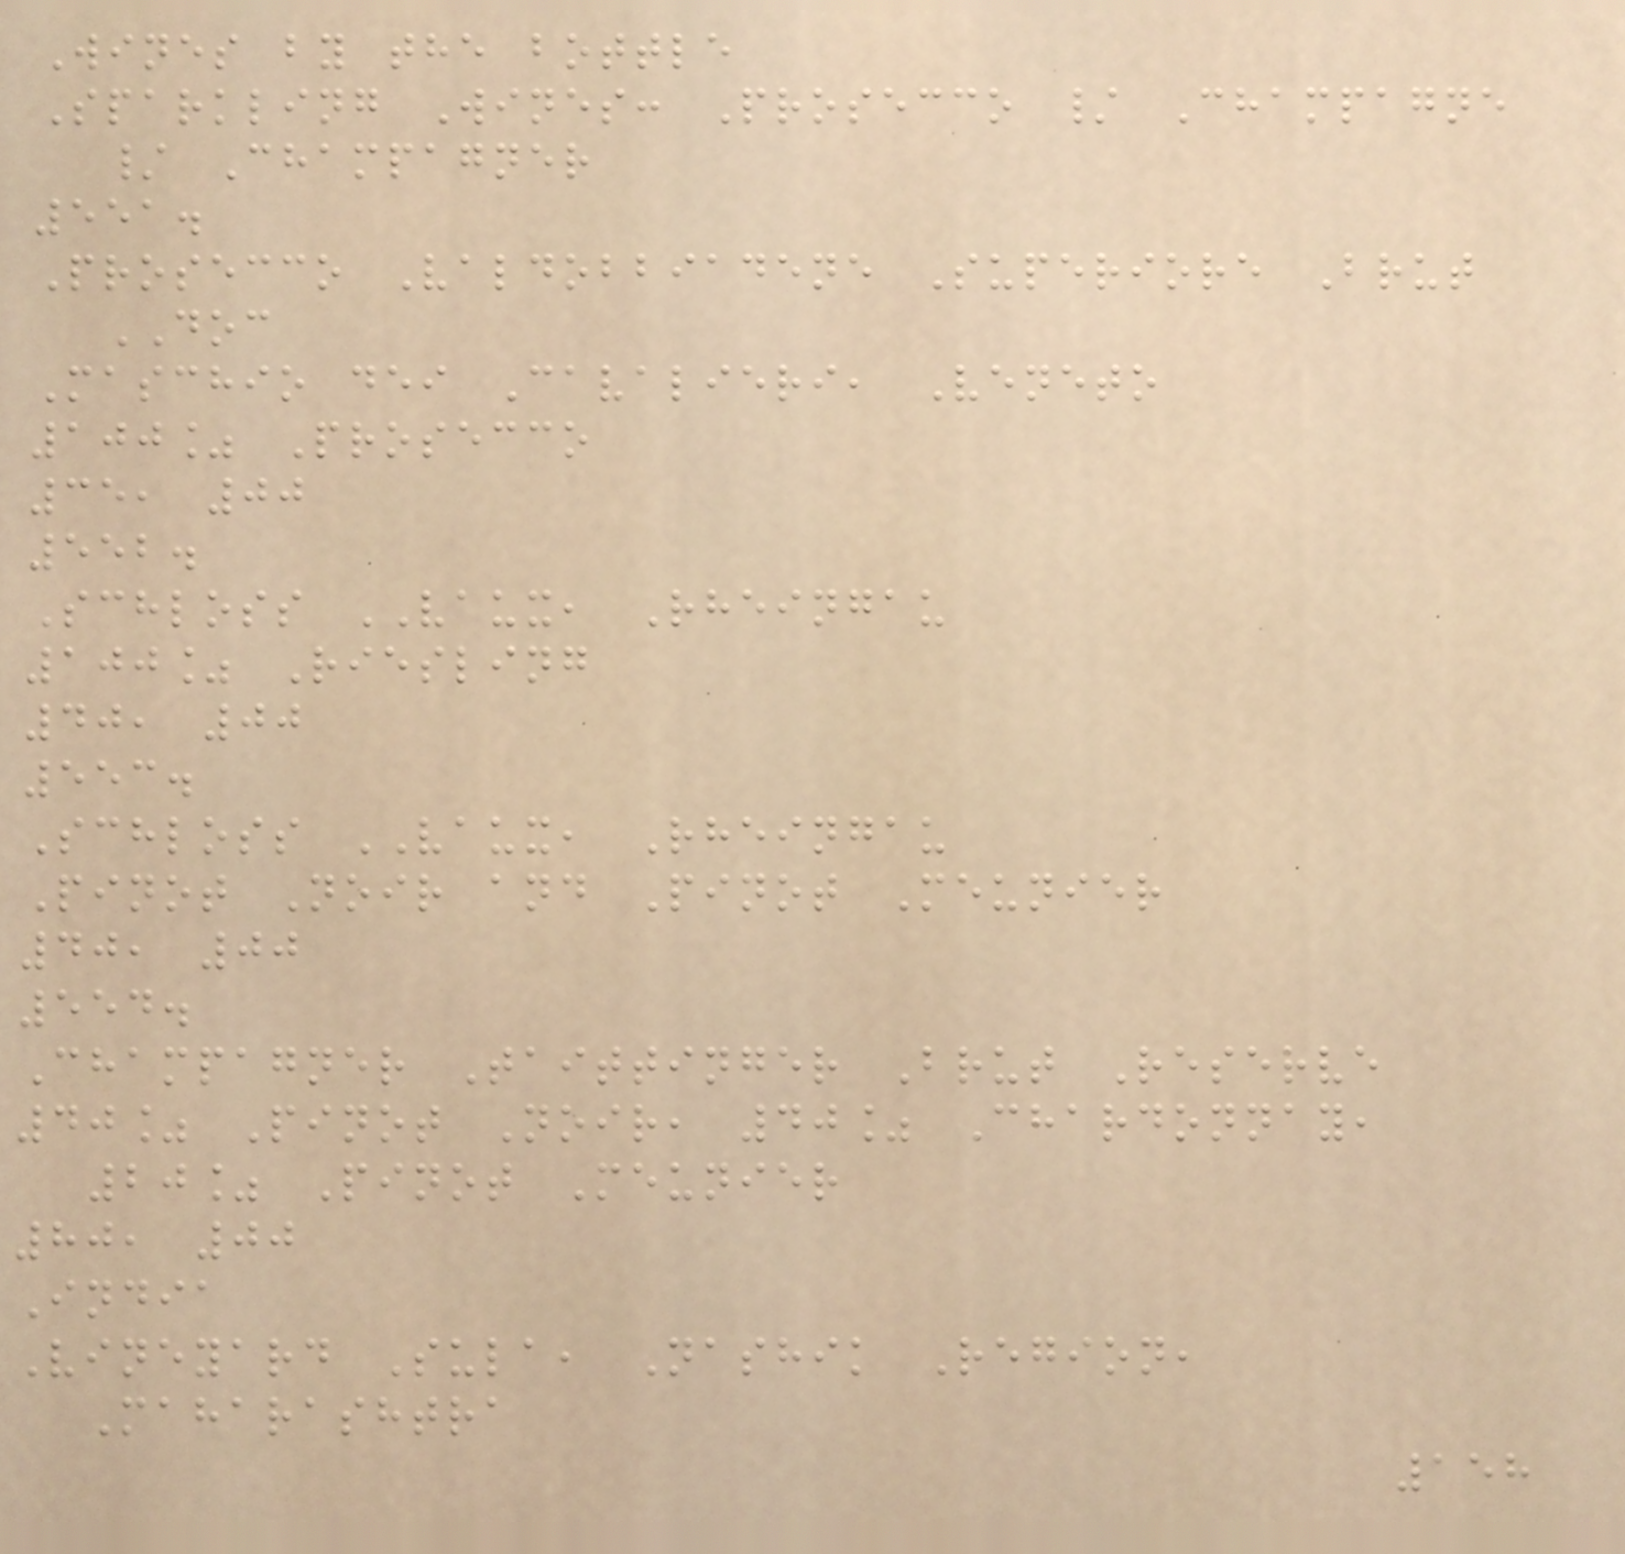Wines by the bottle
Sparkling Wines: Prosecco / Champagne
/ Champagner
551.
Prosecco Valdobbiadene Superiore Brut
DOC
Maschio dei Cavalieri, Veneto
100% Prosecco
35, 00
552.
Schloss VAUX, Rheingau
100% Riesling
40, 00
553.
Schloss VAUX, Rheingau
Pinot Noir and Pinot Meunier
40, 00
554.
Champagner Taittinger Brut Reserve
40% Pinot Noir, 40% Chardonnay,
20% Pinot Meunier
80, 00
India
Vineyard Sula, Nashik Region,
Maharashtra
158
